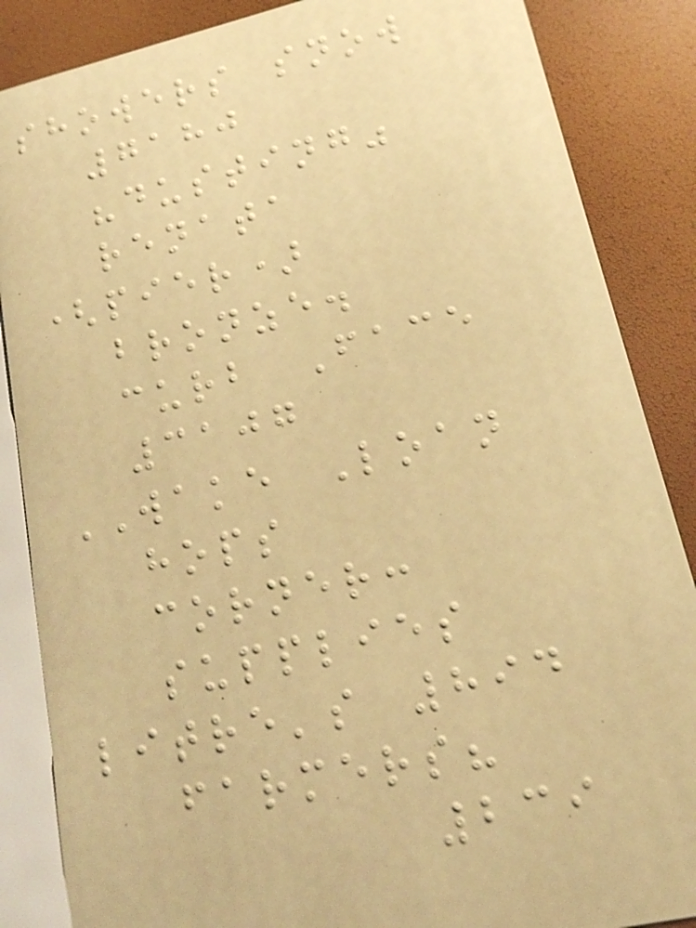showers snow
7180
"dusting"
renata
(pier)
bronze.
curb Face
3107
WAKE Loan
hops
corner:
supplies
litre's 894
farmers?
239
